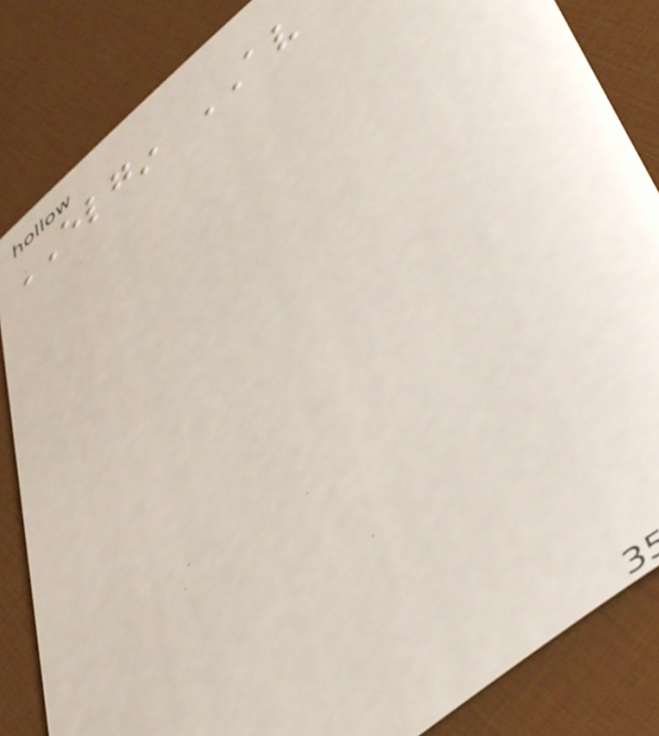ELGIN AV
